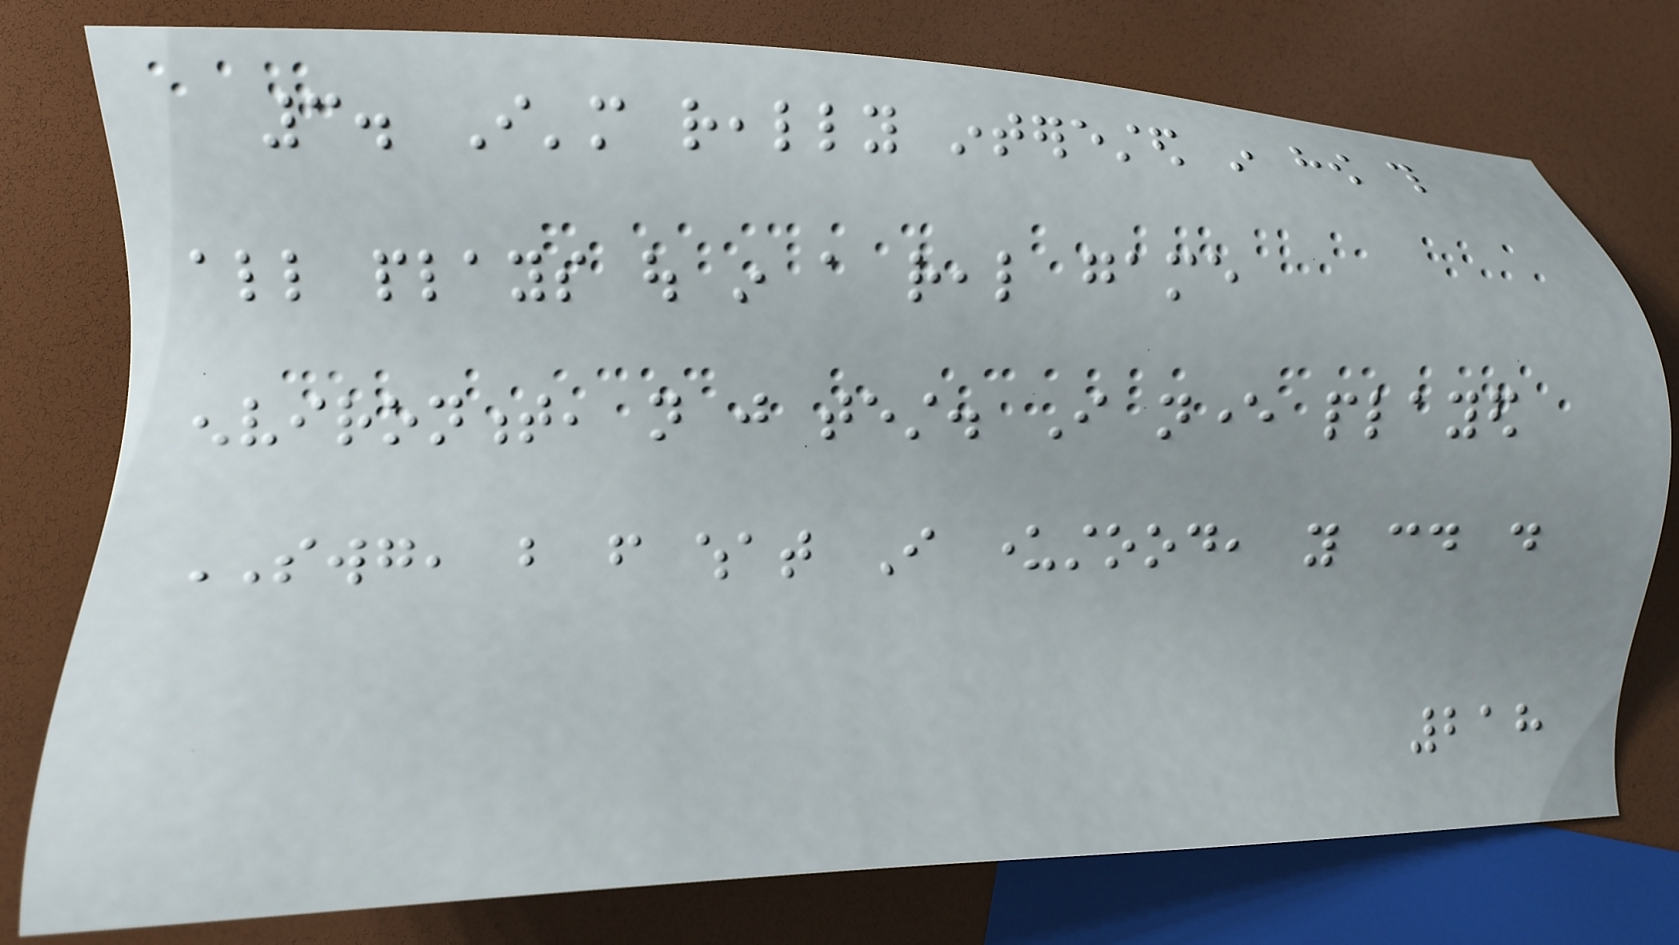3. I'm really interested in how this
all plays out in a real game
environment, not just test. I never played
SWG, but from what I understood, you could do
218
